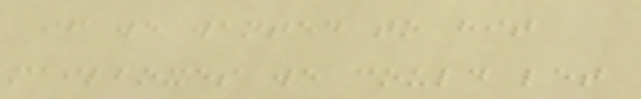if we wanted to hit
mailboxes we could let
